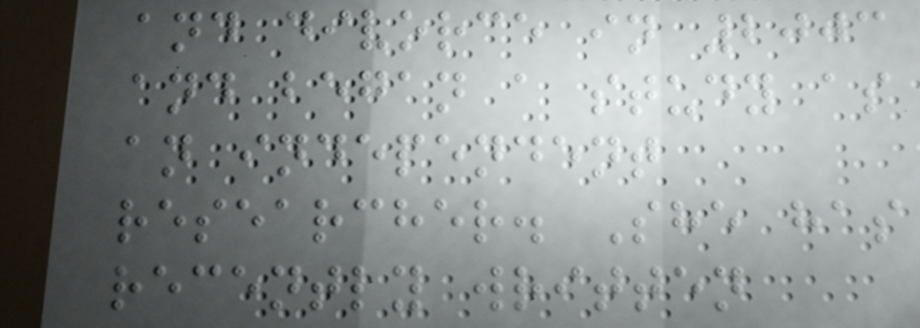and divorce in 2003
and began a study as
an independent
researcher. She has
recently written
